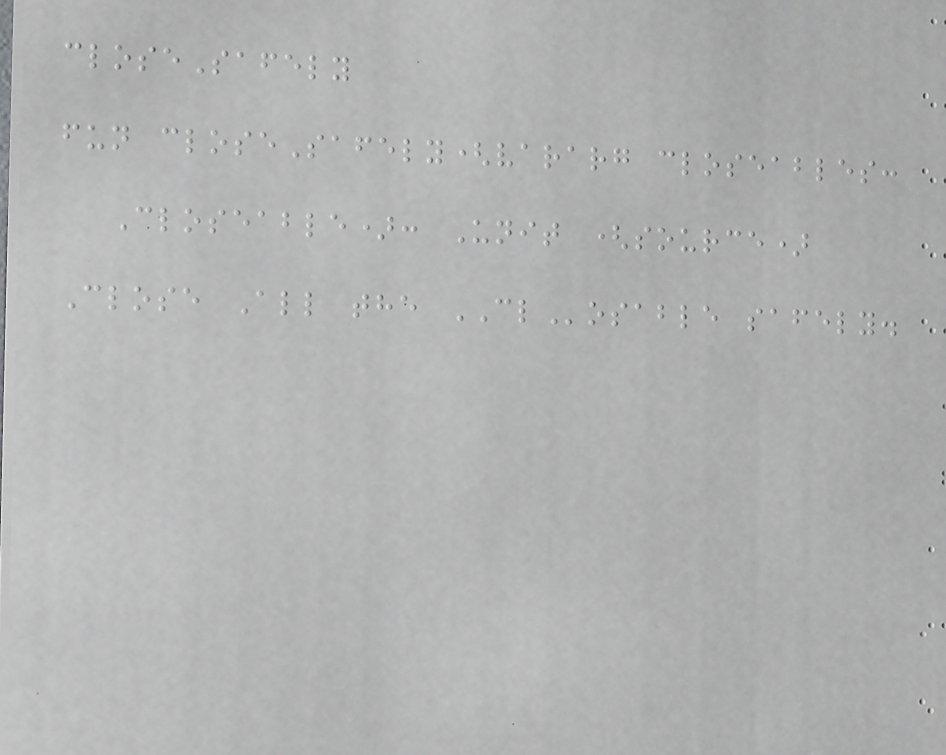closeSafely
fun closeSafely(vararg closeables:
Closeable): Unit (source)
Close All the CLosable safely.
